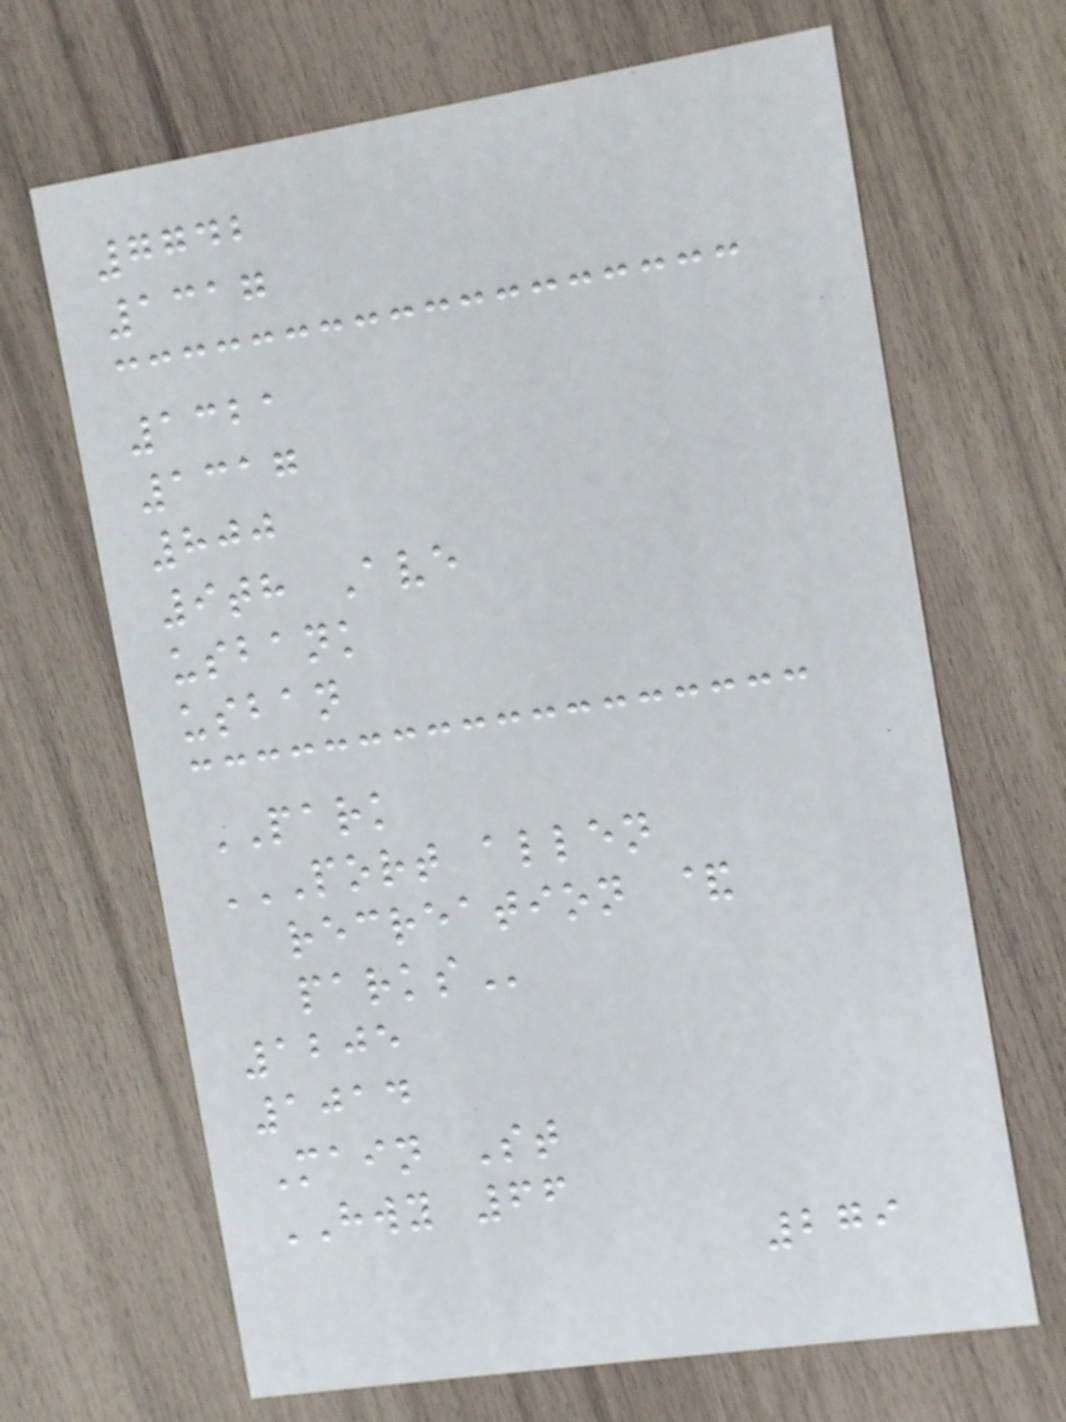7742
1317
1321
1317
800
9th Ave
usbank
usban
PARK
PORT ALLEN
RECREATION &
PARKS
1205
1014
Main St
HWY 66
279
